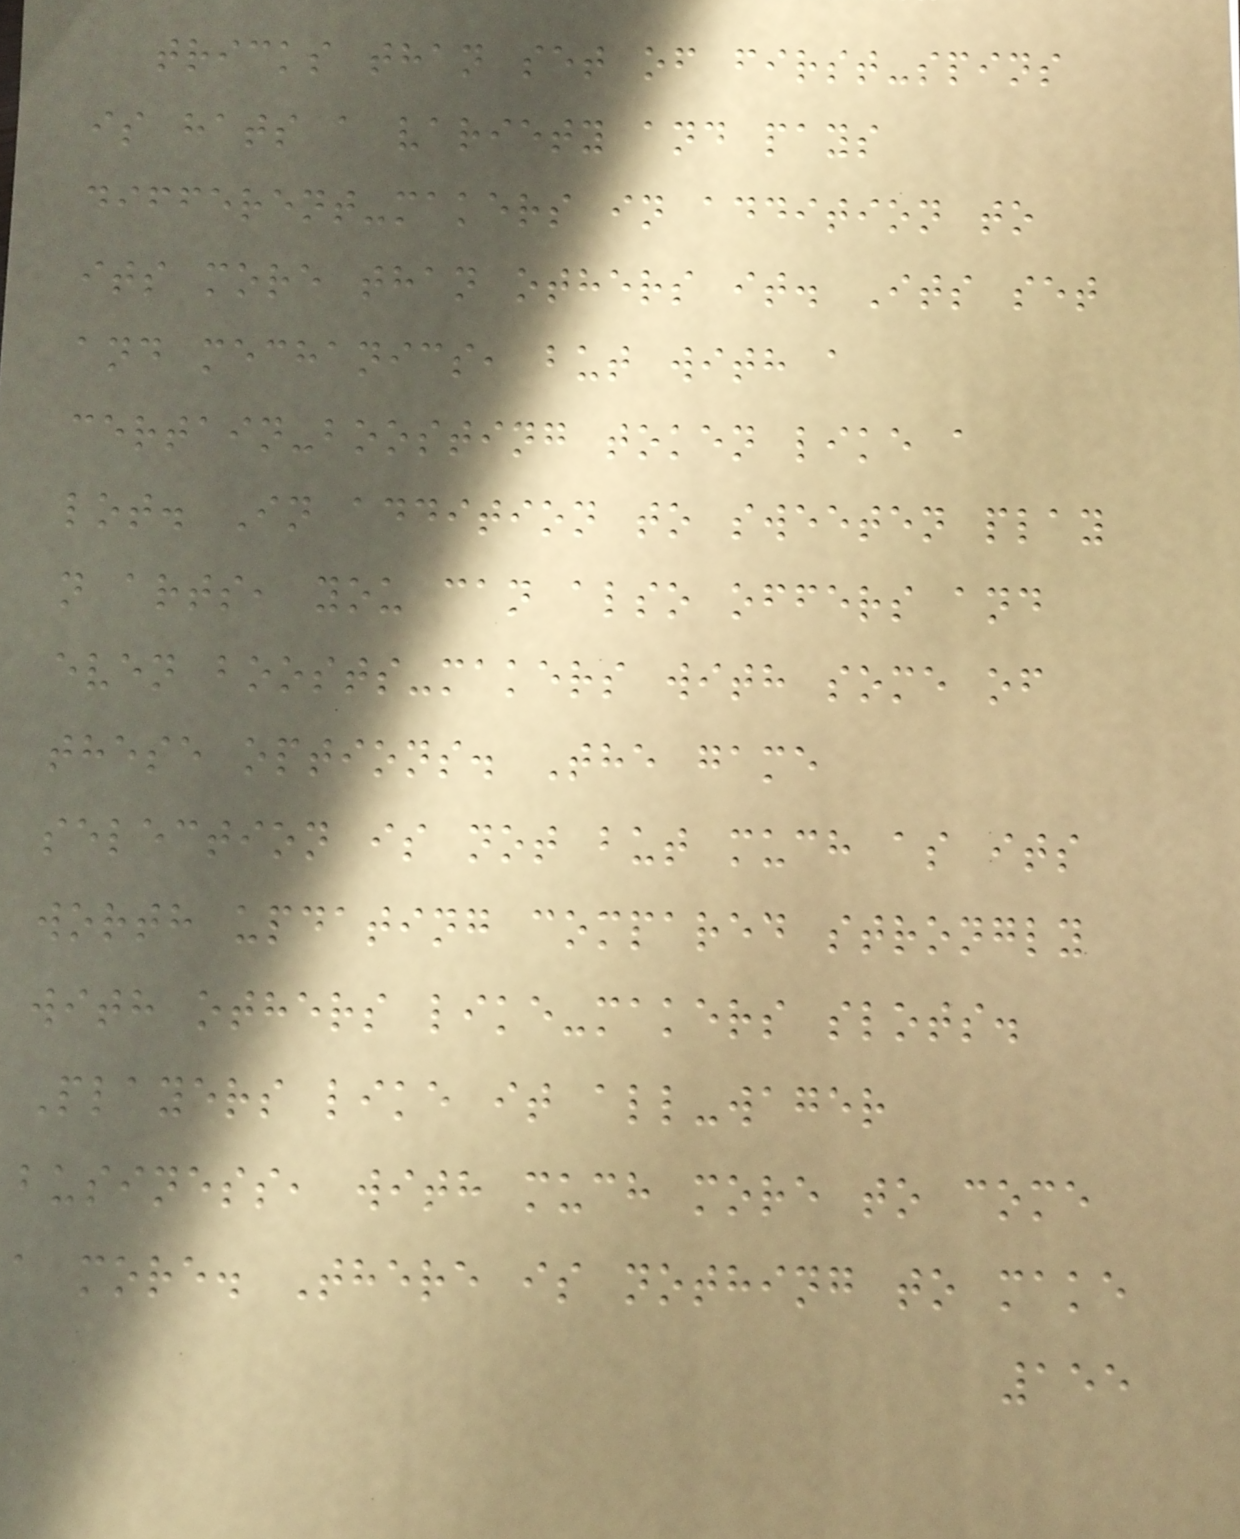tricks than set of first-spins
is hats a variety and pays
different-makers in addition to
its more than others it. Its set
and mechanics, but with a
certain-boosting token like a
lot. In addition to sweeten play
n arts, you can also offers and
even boosts-makers with some of
these options. The game
selection is not but much as its
worth updating compared strongly
with others like-makers slots.
Players like it all-wager
business, with much more to come
a more. There is nothing to make
155
